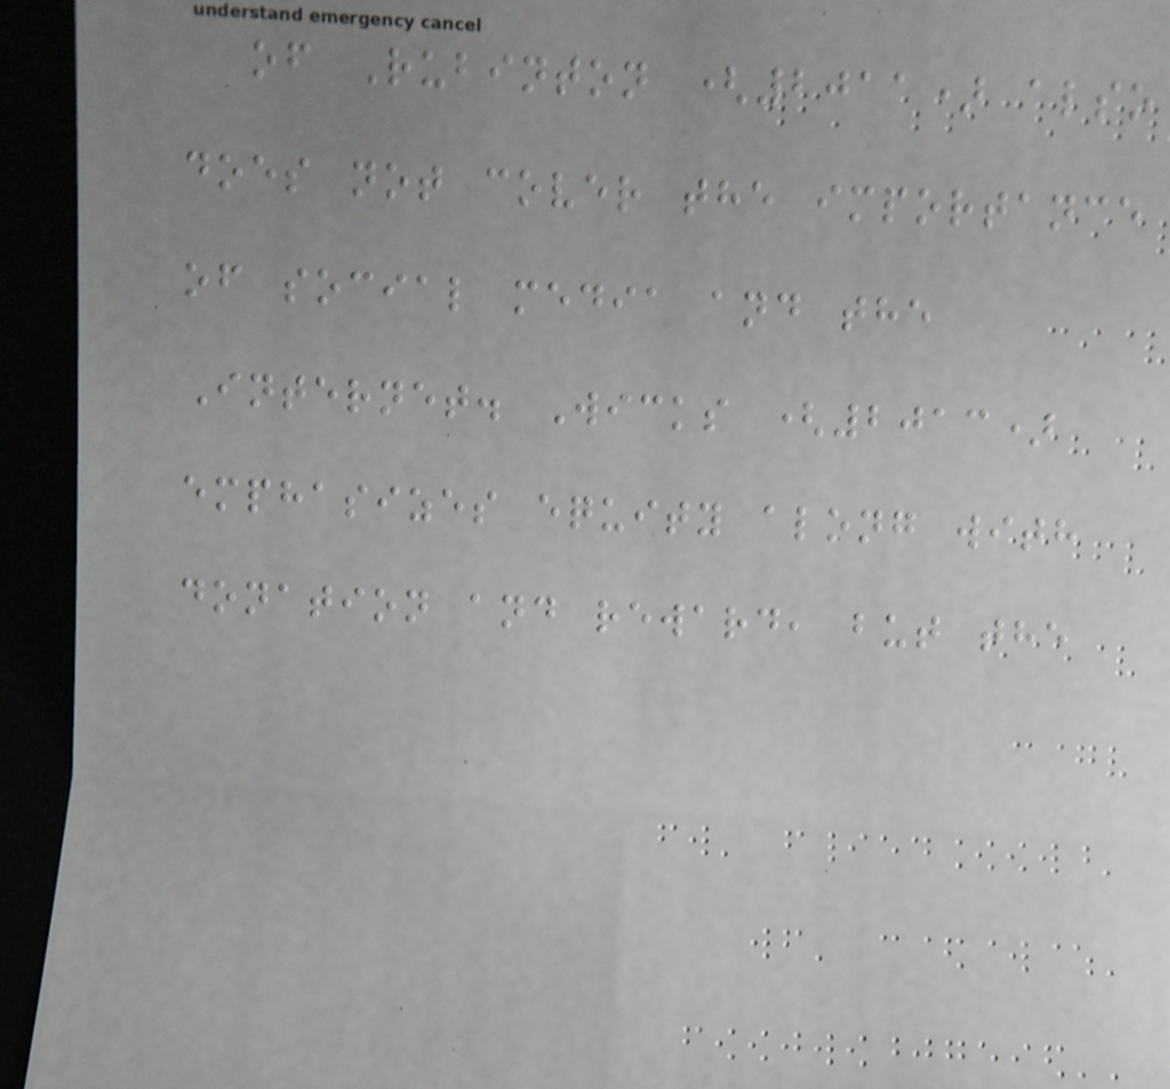of Rubinton (2011) also
does not cover the importance
of social media and the
Internet. Wicks (2013)
emphasizes equity along with
donation and reward, but the
